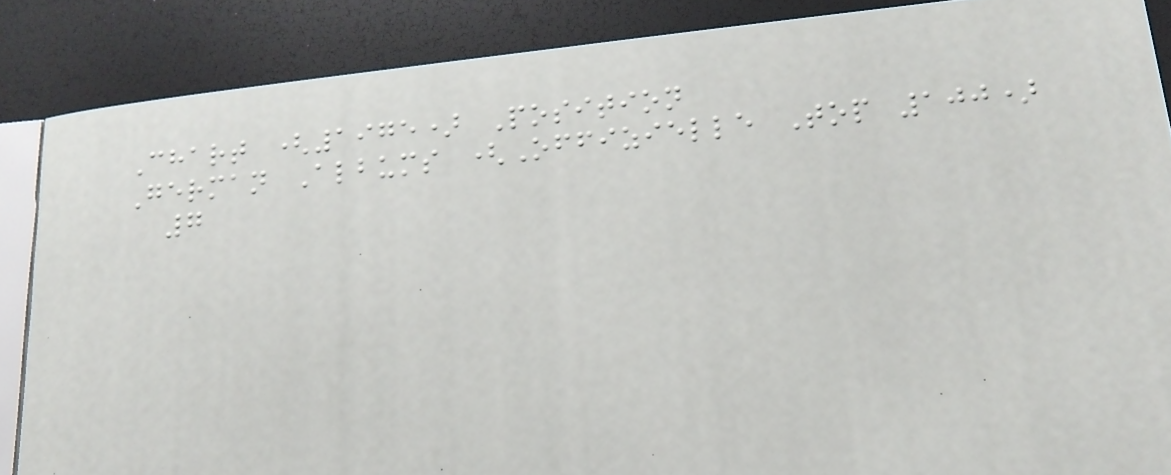Chart (1975) Position
German Albums (Offizielle Top 100)
7
